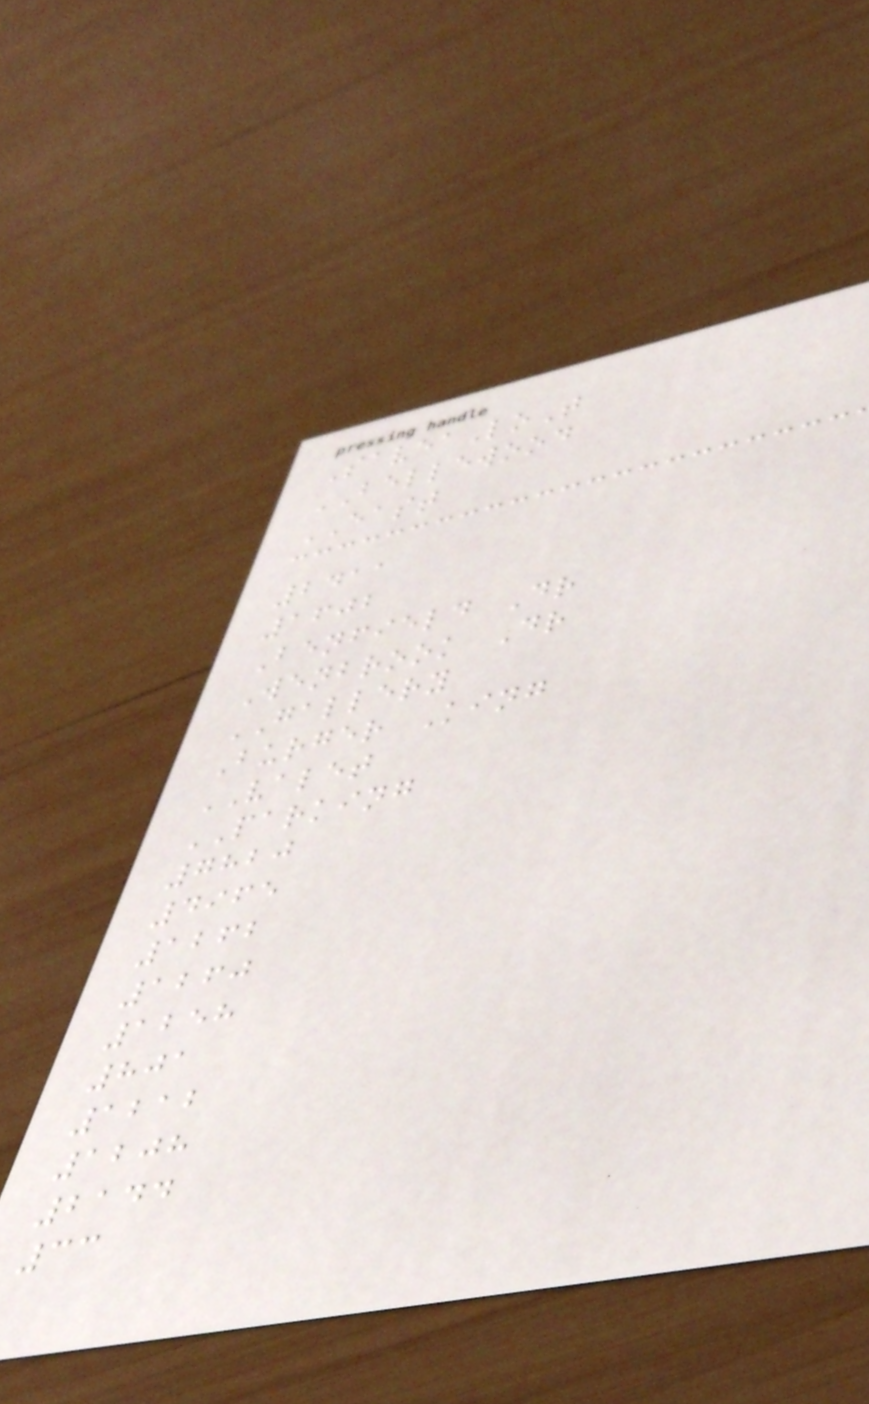SaveaLoT
BELLEWOOD
EAST
2411
1602
Benfield Dr
Wenbrook Dr
GALLERY
Burger King
VALET
PARKING
7820
4965
1262
1260
1258
801
1212
1208
2144
33
